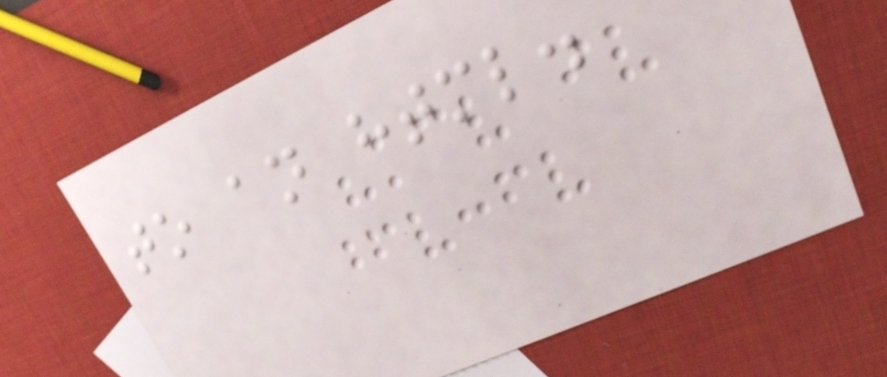to an html.
